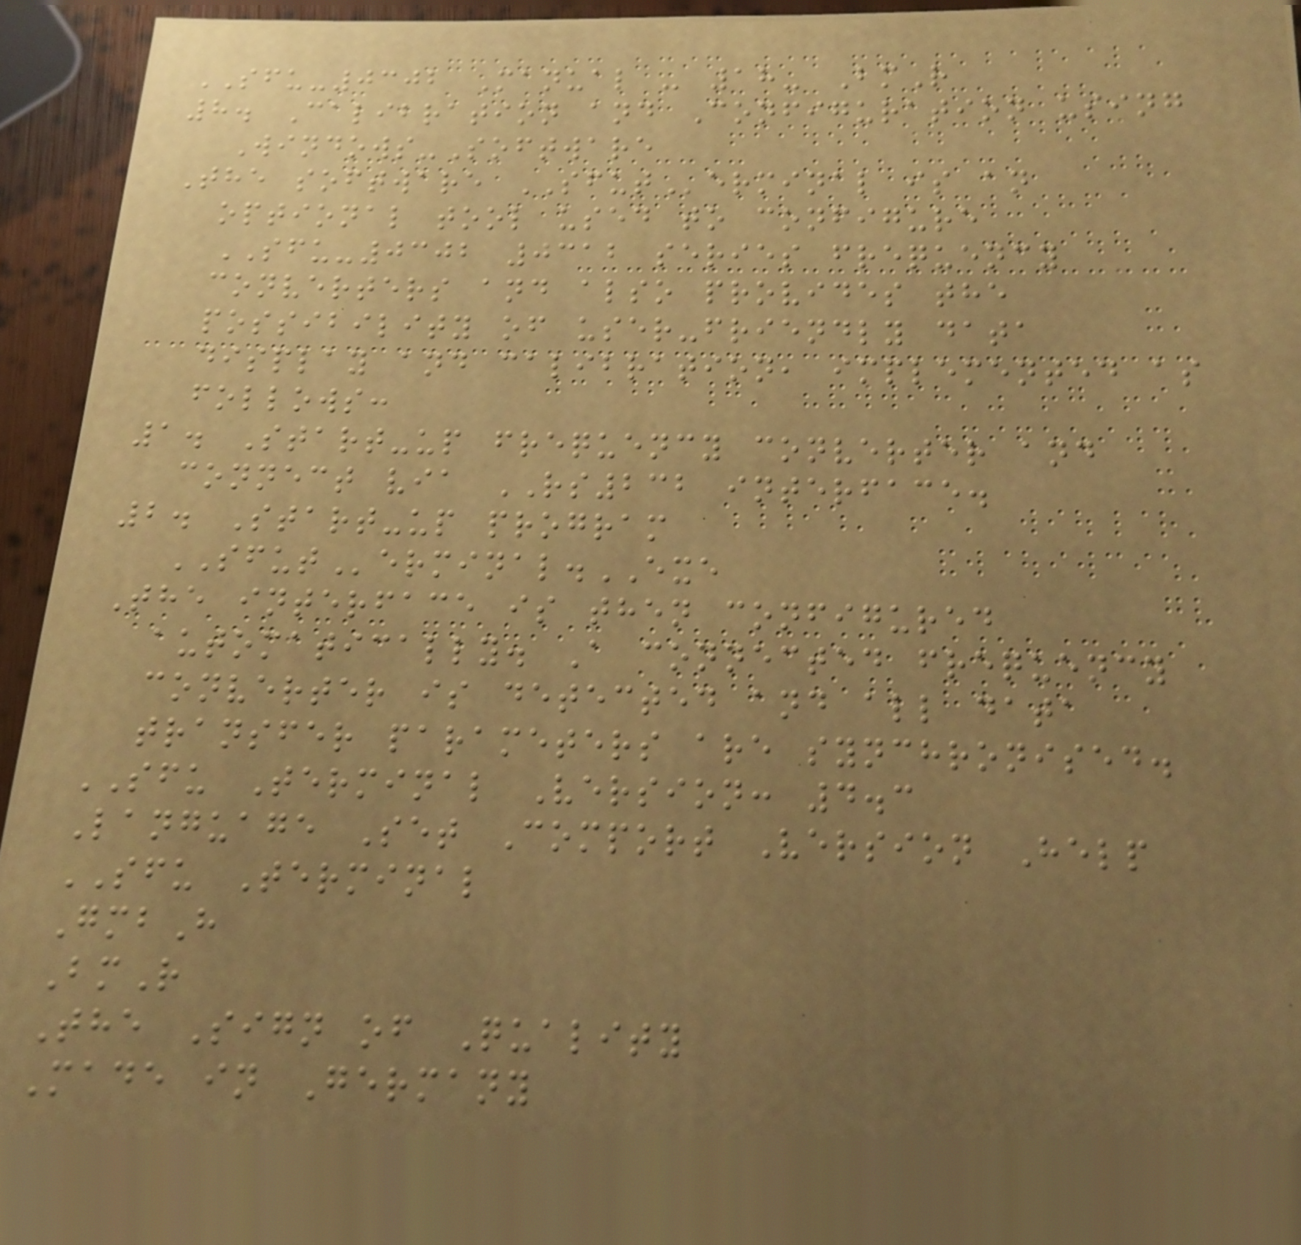SFU-0302 Manual - 18- BmR
8. Calibration and Configuration using
Windows-Software
The software SFUTerminal is an
optional tool used to configure
SFU-0302 0312 series frequency
converters and also provides the
possibility of user-friendly data
display and calibration, implemented as
follows:
1. Start-up frequency converter and
connect via RS232 interface.
2. Start-up program
SFUTerminal.EXE
The interface is then configured
automatically. A connected frequency
converter is detected and all data
transfer parameters are synchronised.
SFU Terminal Version: 4.3
Language Set Comport Version Help
SFU Terminal
GmbH
BmR
The Sign of Quality
Made in Germany
